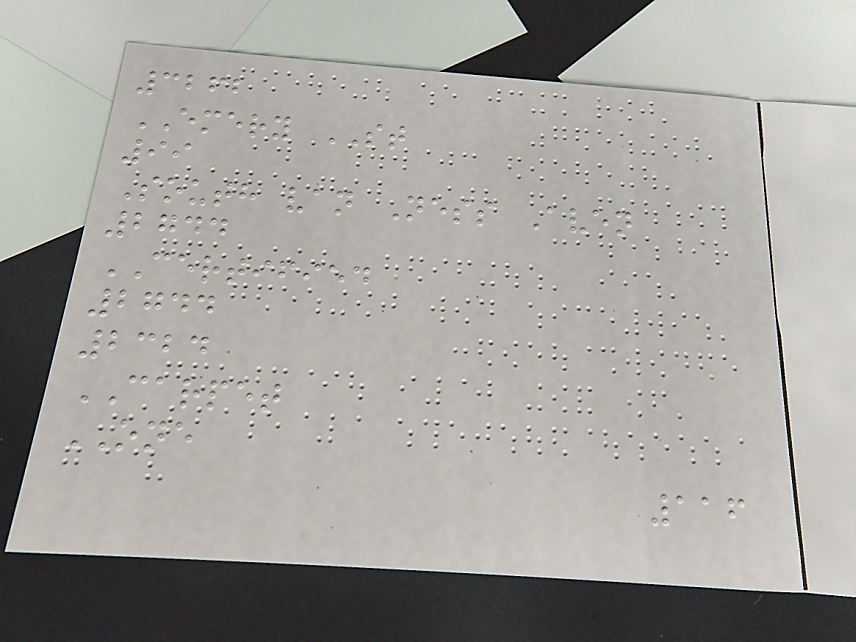3262
EMERY ST
99
South van Ness Aven
2744
CERTIFIED
2744
2324
CARPET
ONE
116
